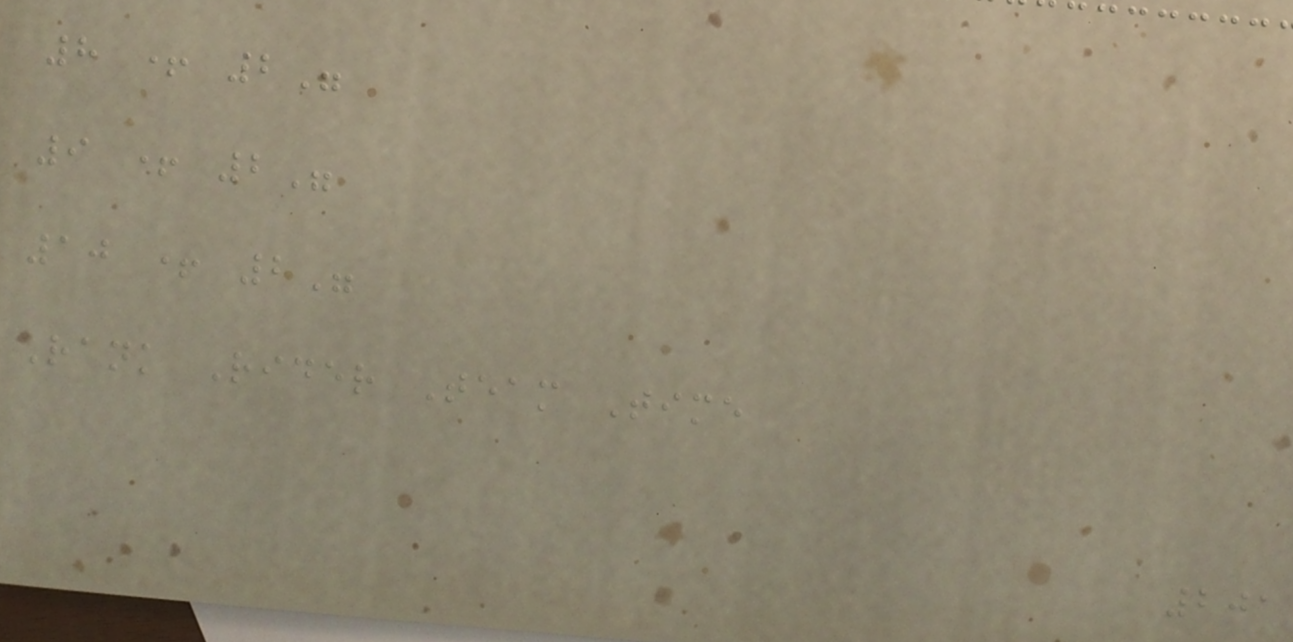8 + 2"
9 + 2"
10 + 2"
Rank Rider Team Time
201
